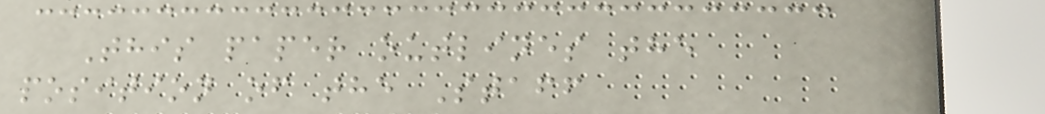This paper outlines the
position of the Staff
